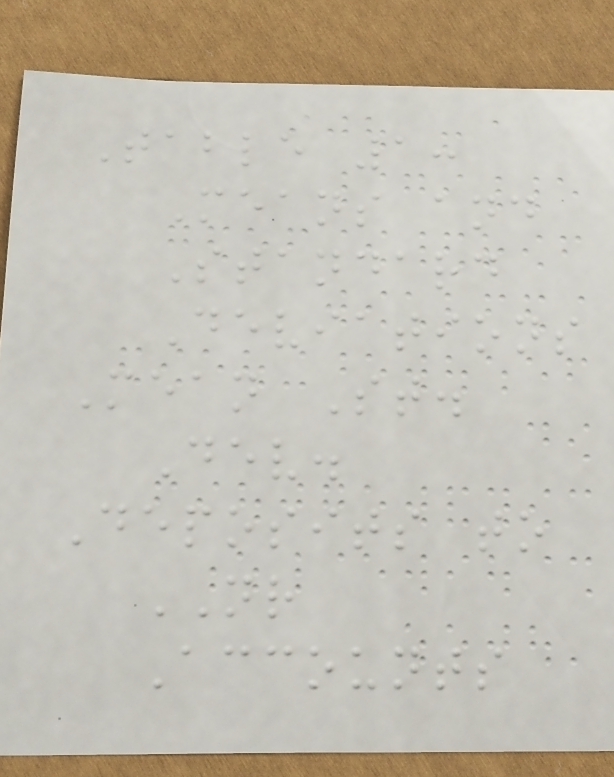Table 1:
Means and
Standard
Deviations
Mean St.
Dev.
Deposits to
NR
Accounts
